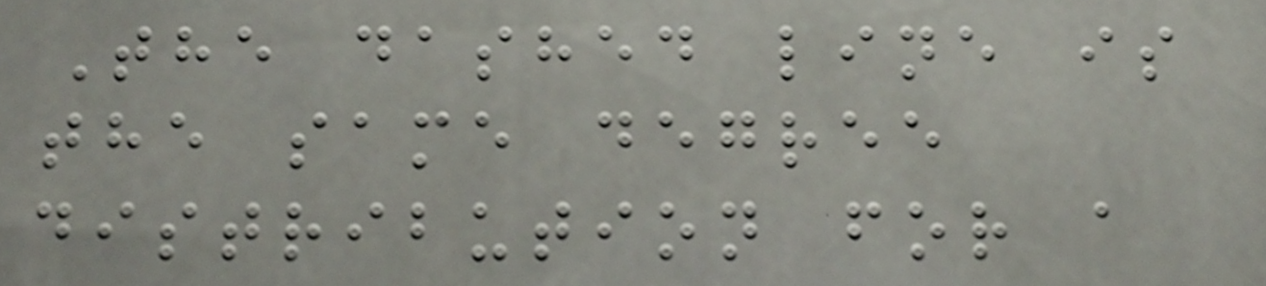The dashed line is
the same degree
distribution for a
